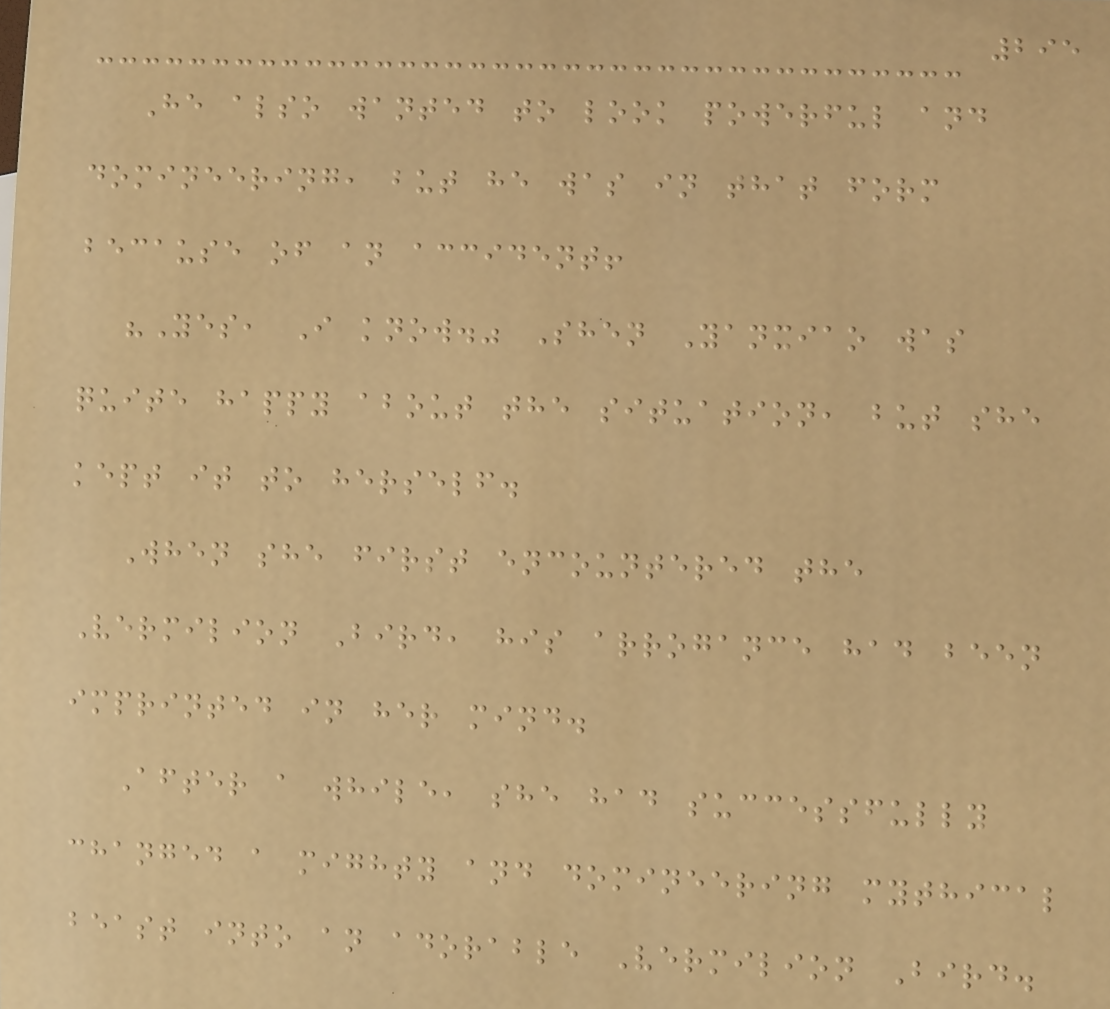295
He also wanted to look powerful and
domineering, but he was in that form
because of an accident!
"Yes, I know." Shen Yanxiao was
quite happy about the situation, but she
kept it to herself.
When she first encountered the
Vermilion Bird, his arrogance had been
imprinted in her mind.
After a while, she had successfully
changed a mighty and domineering mythical
beast into an adorable Vermilion Bird.
